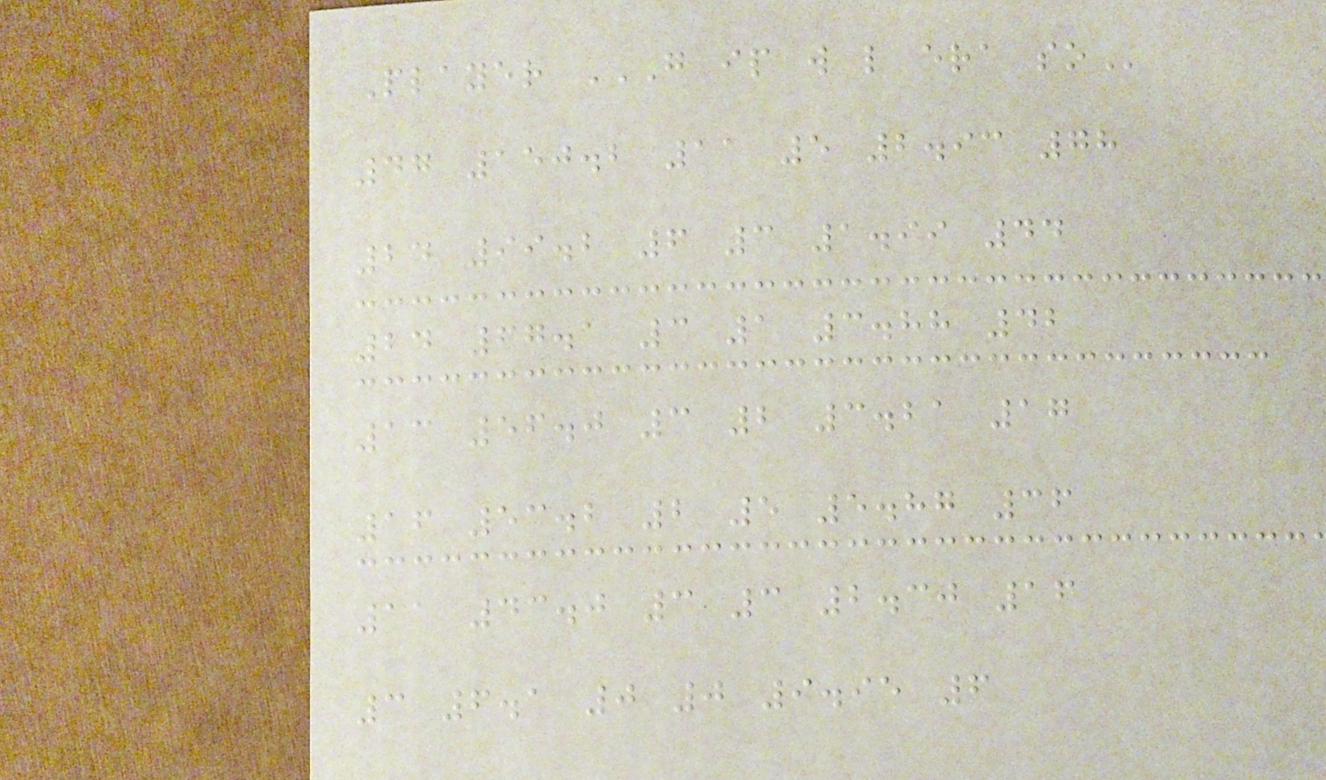Player G IP W L ERA SO
47 150.2 11 5 2.93 78
24 99.2 6 3 1.99 44
24 67.1 3 1 3.88 42
13 56.0 3 2 3.21 17
16 53.2 2 5 5.87 36
11 43.0 3 3 2.30 16
3 6.1 0 0 9.95 6
